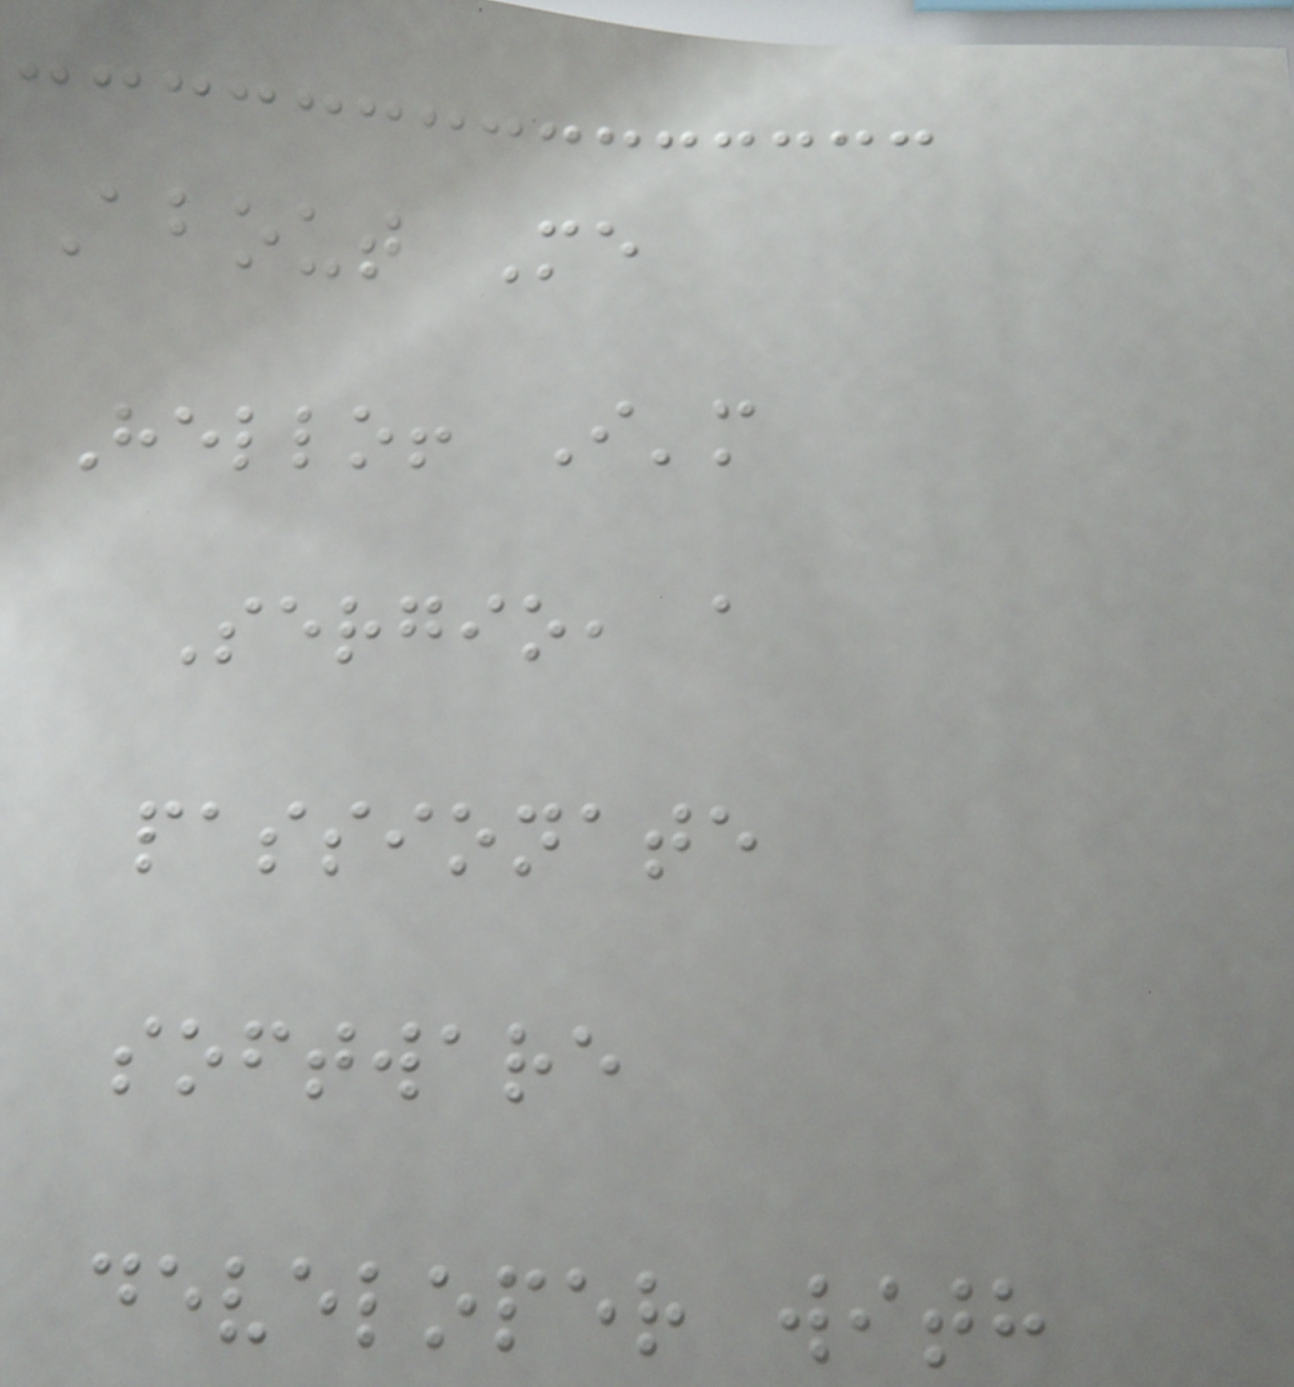About Me
Hello! I'm
Sergio, a
passionate
software
developer with
